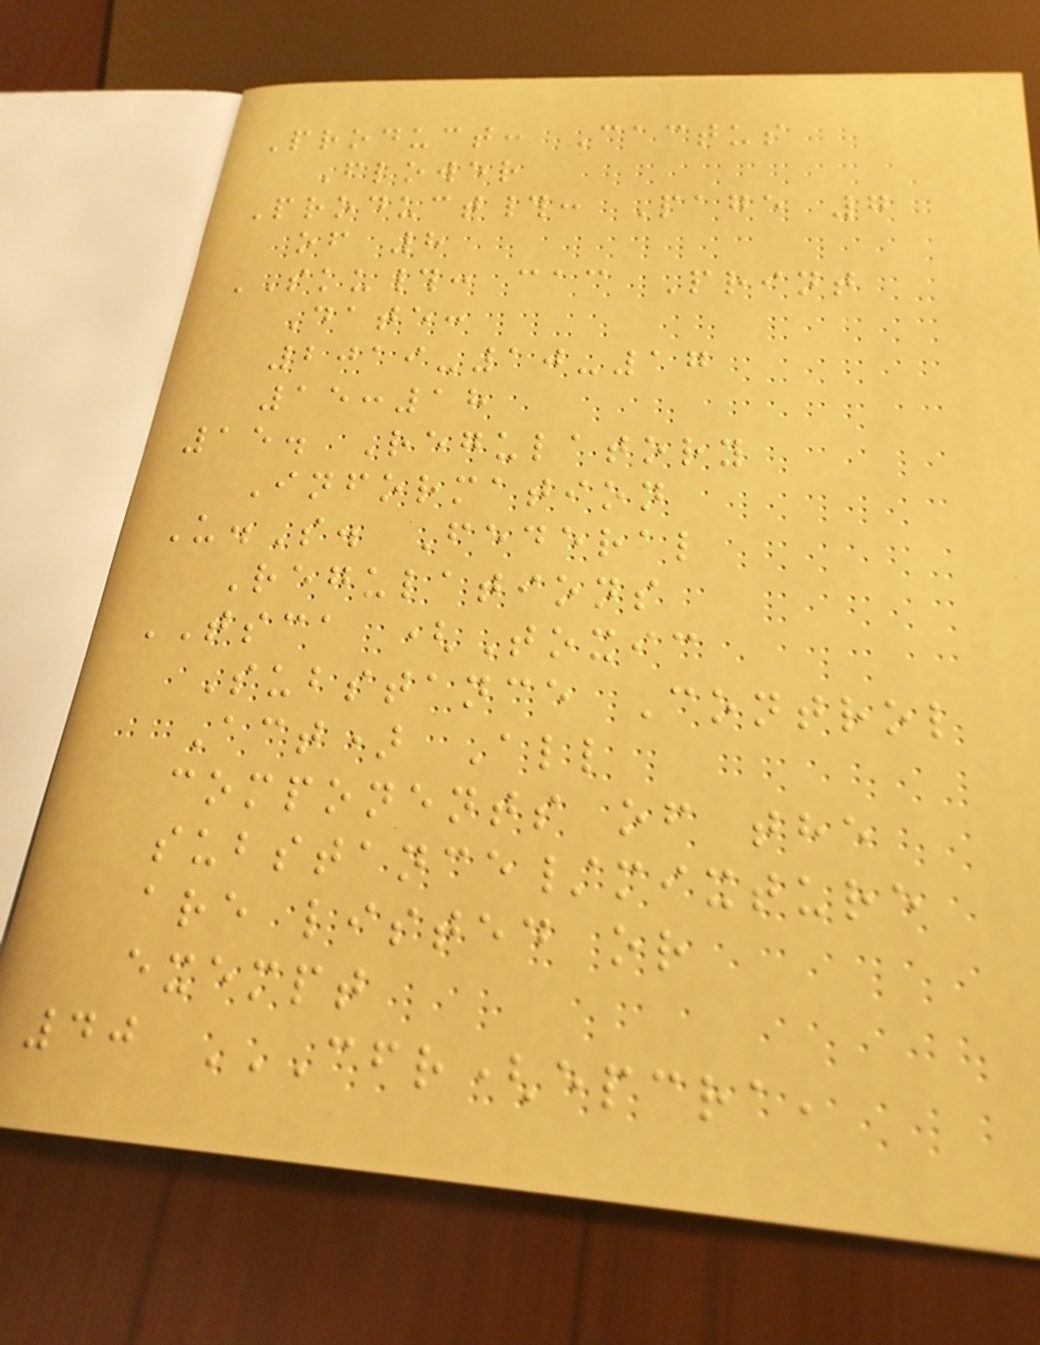Product: Cactus
Flower
Product#: Page 7
of 8
SKU#: cac Print
Date:
2019-10-17
15:18
15. Regulatory
Information
U.S. Federal
Regulations
TSCA (Toxic
Substance Control
Act) All
components of the
substance/mixture
are listed or
exempt
40 CFR(EPCRA,
